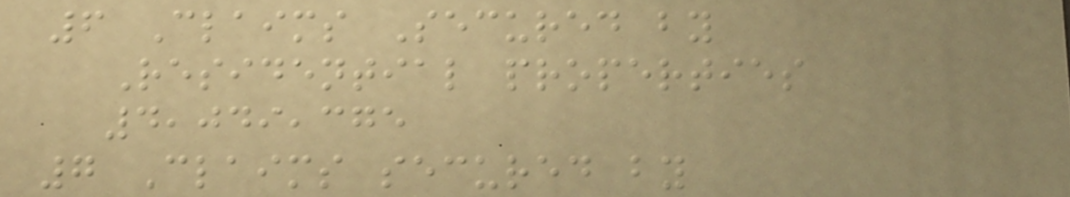6 Claims Secured by
Residential properties
4,049,375
7 Claims secured by
